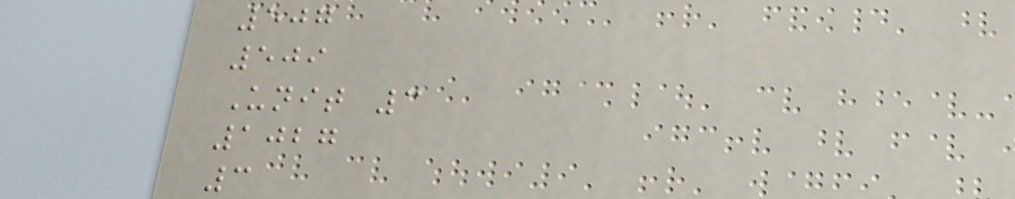507
509
Unit 3
1027
3
